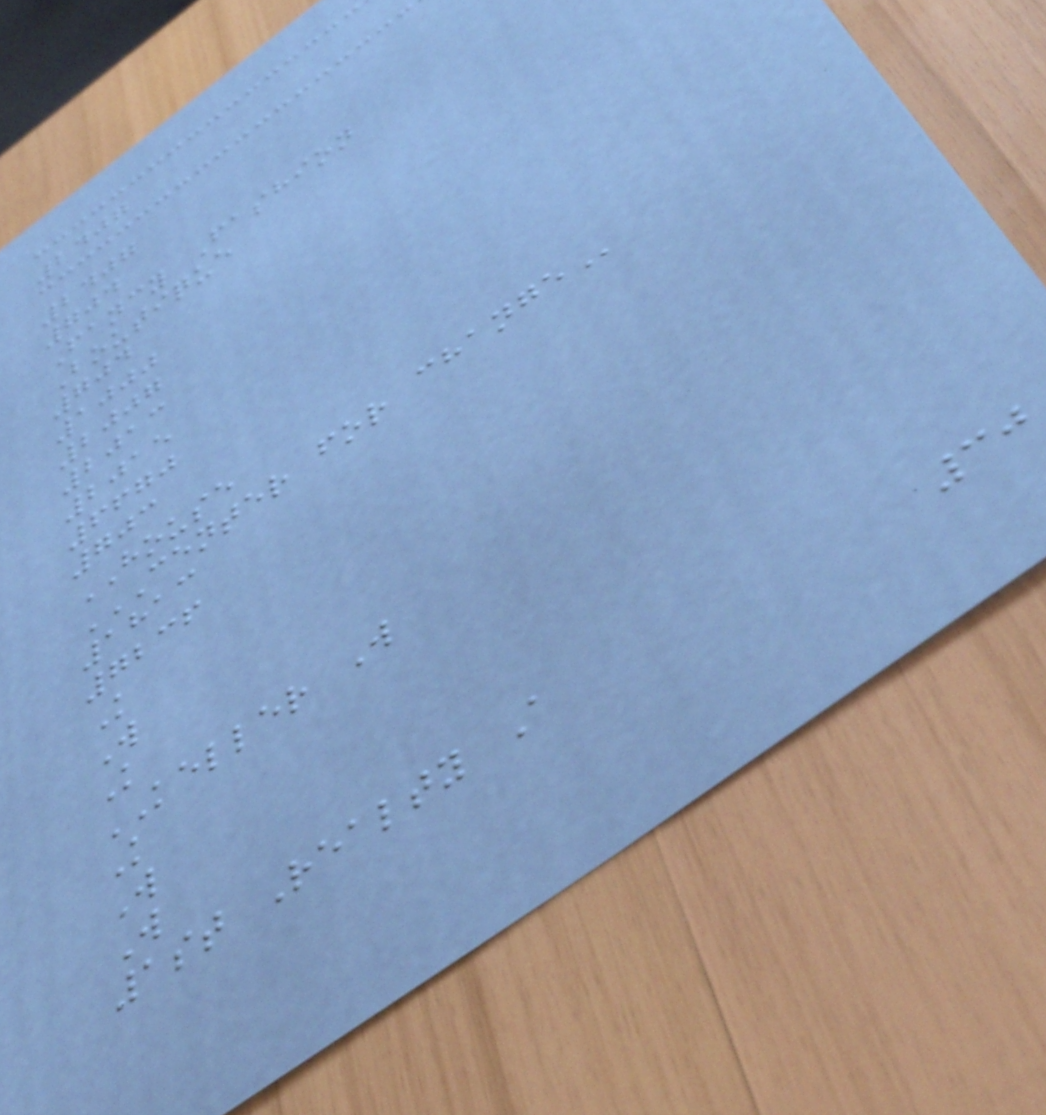2407
2407
704
Fancy Fashion
Boutique
704
1000
2007
2013
2015
6670
703
HOUSE
CENTER FOR CHANGE
1813
7236
K
W
K
KELLER W
K
W
W
1st Realty A
30
